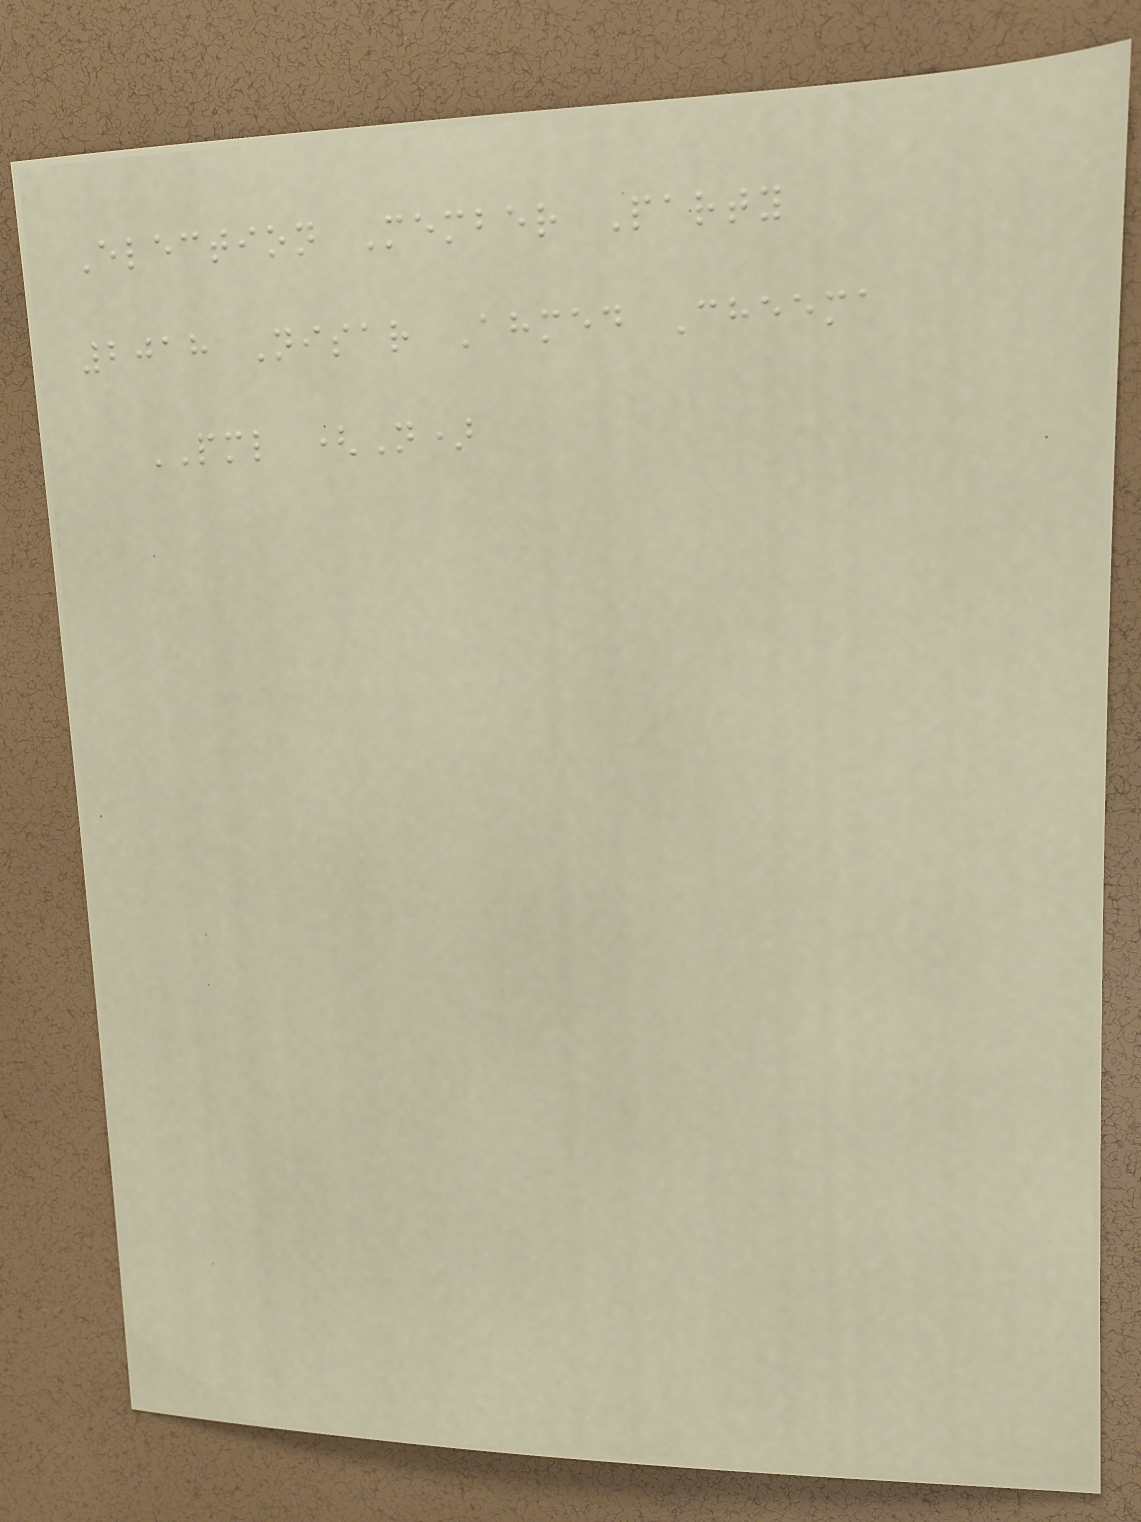Election Member Party
2018 Nisar Ahmed Cheema
PML (N)
